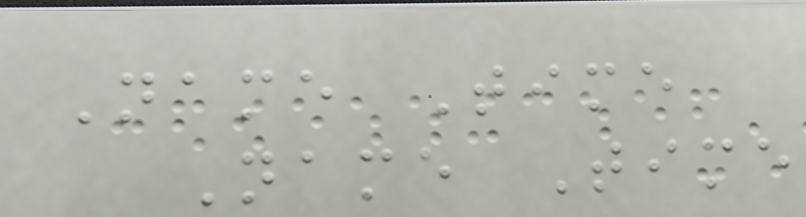Name Time
Name Time
